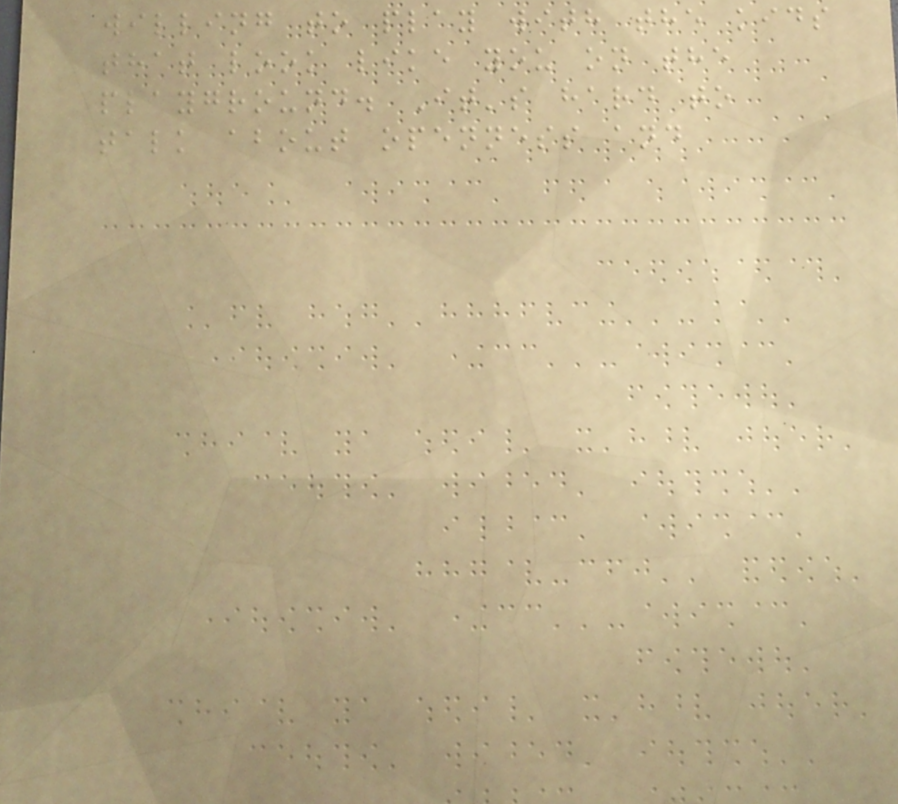willing to play with the kids
that look like you on the
playground. It's hard to
talk about openness and
